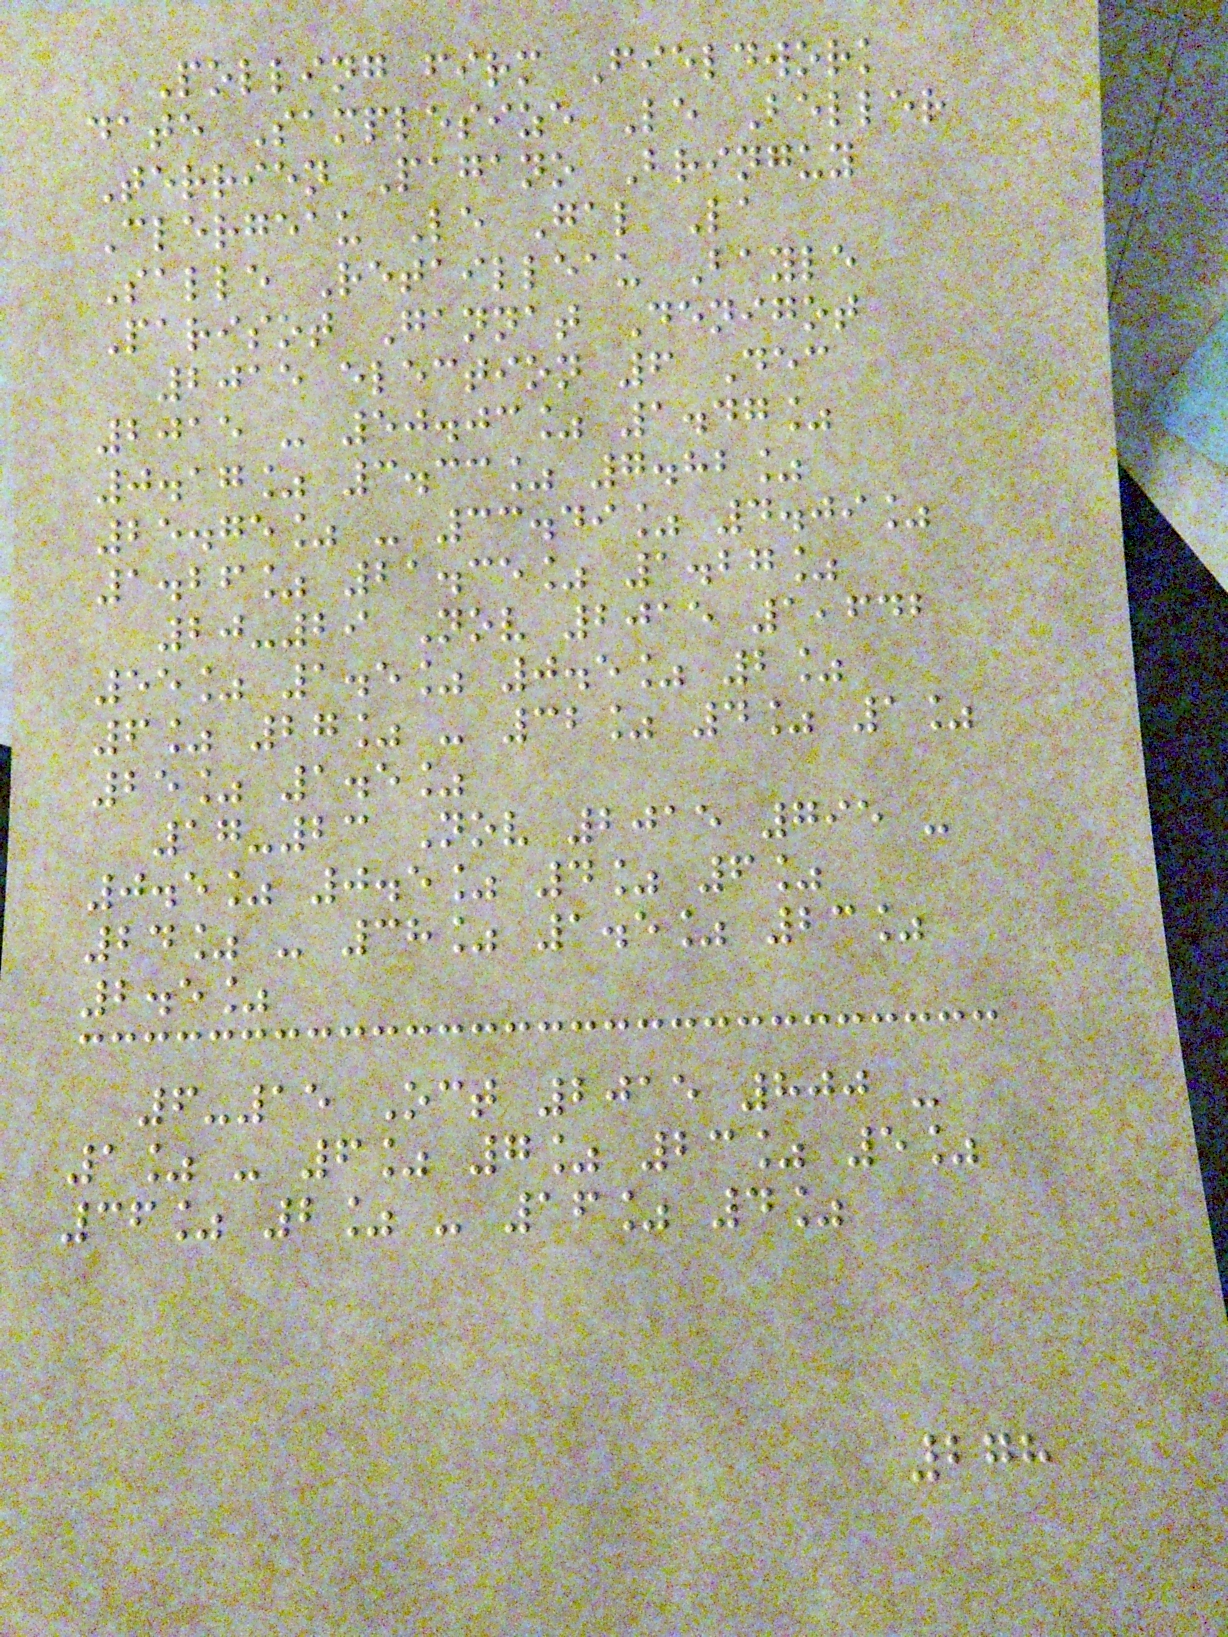Polling firm Fieldwork
date Samplesize Le Beller
Terrien Pagano Bringuy
Clergeau Le Gal La
Salle Retailleau Bayle
Parisot Gannat Denigot
2015 election 6 Dec
2015 - 50.03% 1.47%
0.17% 3.33% 7.82%
25.75% - 33.49% 4.09%
1.26% 21.35% 1.27%
20-29 Nov 2015 1,642
55% 1.5% 0.5% 2%
6% 27% - 32% 4% 1%
25% 1.5%
17-23 Nov 2015 795 -
0.5% 0.5% 4% 6%
24% - 38% 1.5% 23%
2.5%
6-15 Oct 2015 800 -
1% - 6% 7% 23% 5%
36% 2% - 16% 4%
278
